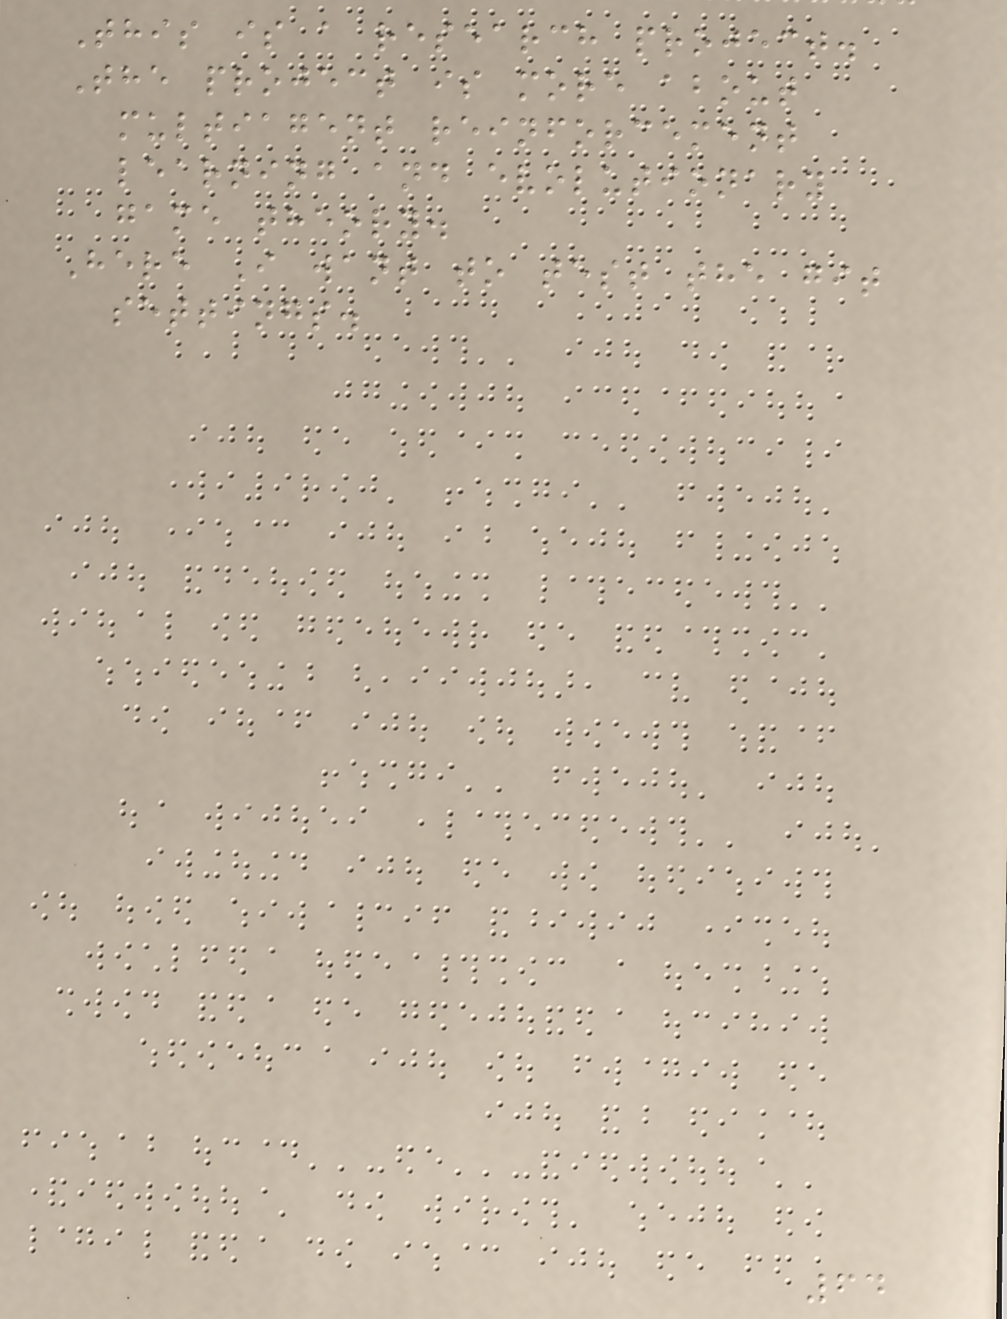This is a research project.
The project is more about
multiagent reinforcement
learning and evolutionary
game theory.
Here I want to test the git
settings.
64
